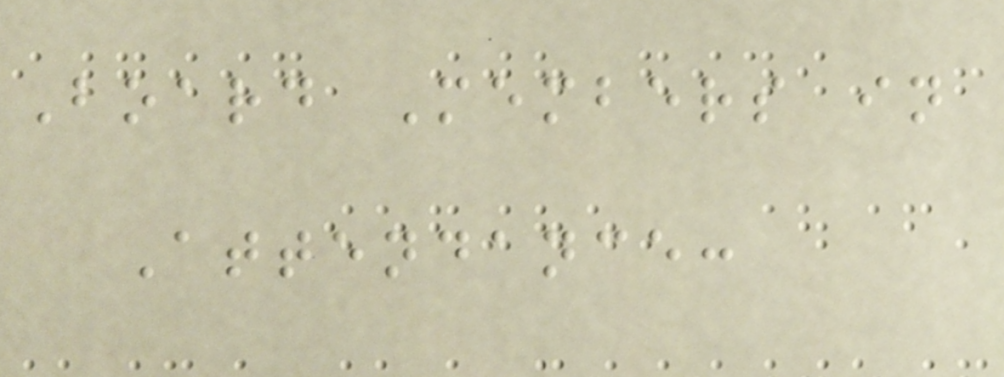Board Members in
Attendance:
